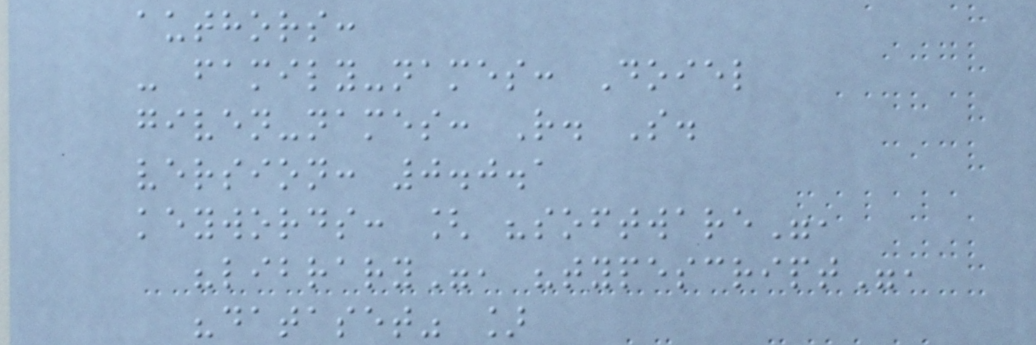authors:
- family-names: Doiel
given-names: R. S.
version: 0.0.1
keywords: [ "software",
"library", "typescript",
"dataset" ]
